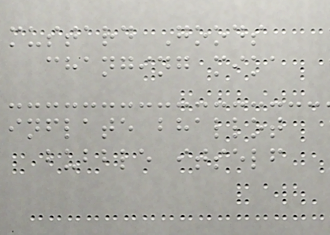mustard Goods
changing mika
inflate bhallot
bubble itself
